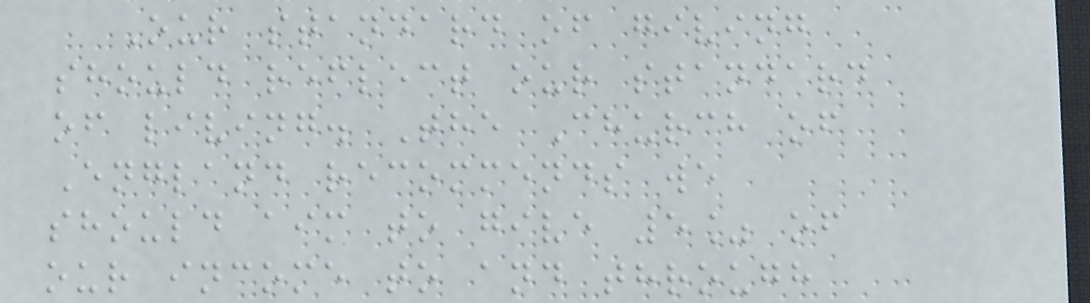Our standard of giving
should reflect our standard
of living. The Church of
England recommends we
should aim to give 5% of
our income to and through
